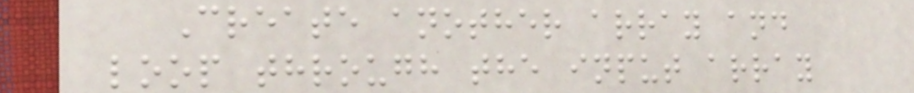Create another array and
loop through the input array
